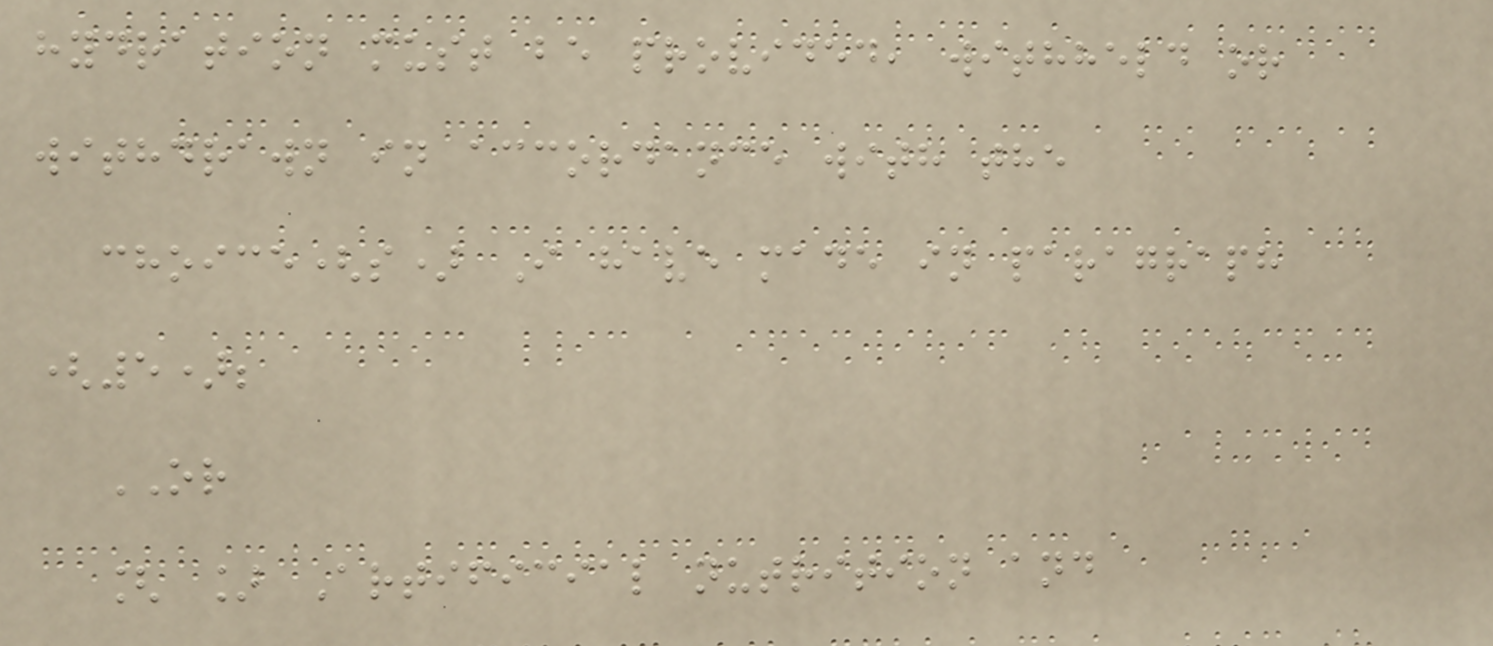hydration must be provided, withheld or
withdrawn in accordance with the
choice(s) I have made in paragraph
(5);
OR
[ ] Artificial nutrition and
